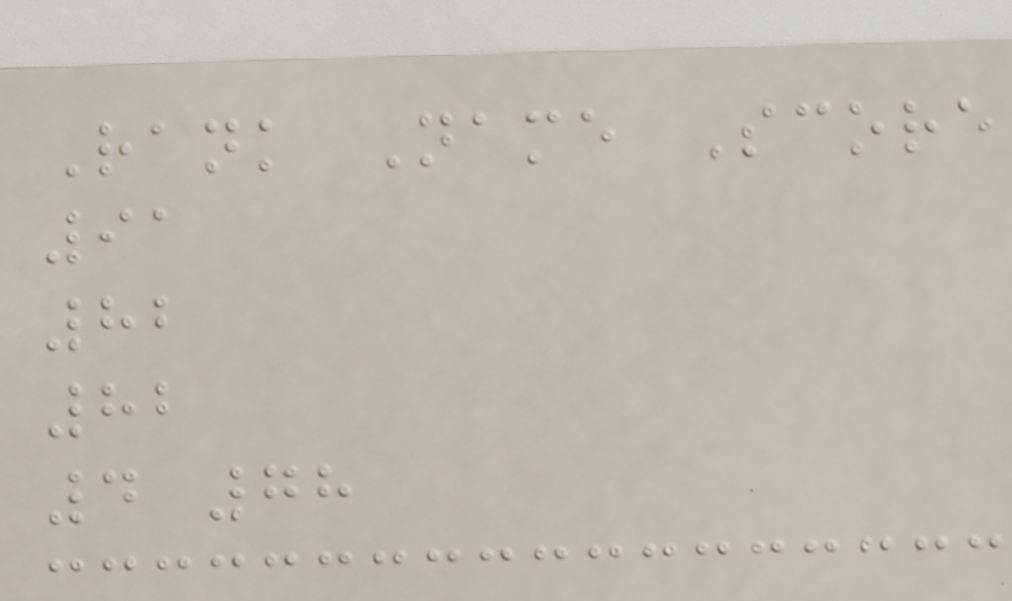Rank Name Score
91
82
82
4 78
